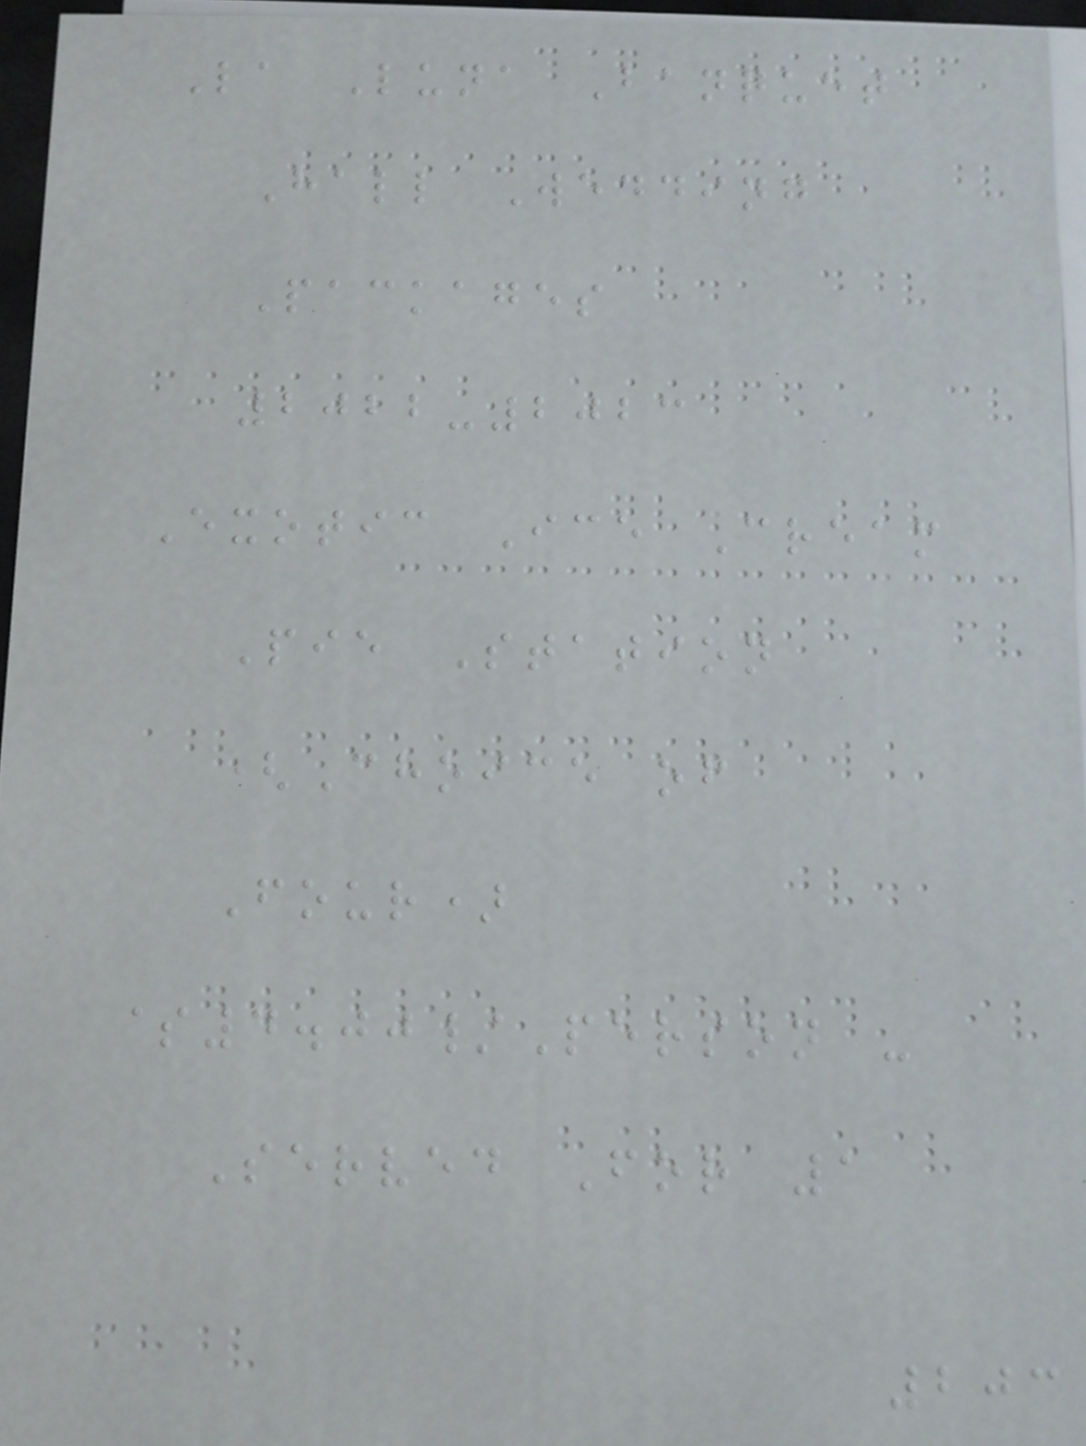La Luna Banquet
Hall Wedding
Packages
2022-2023
Exotic Ice Cream
Pie Station
(Choice of
Four)
$4.00/Person -
Served For 1
203
